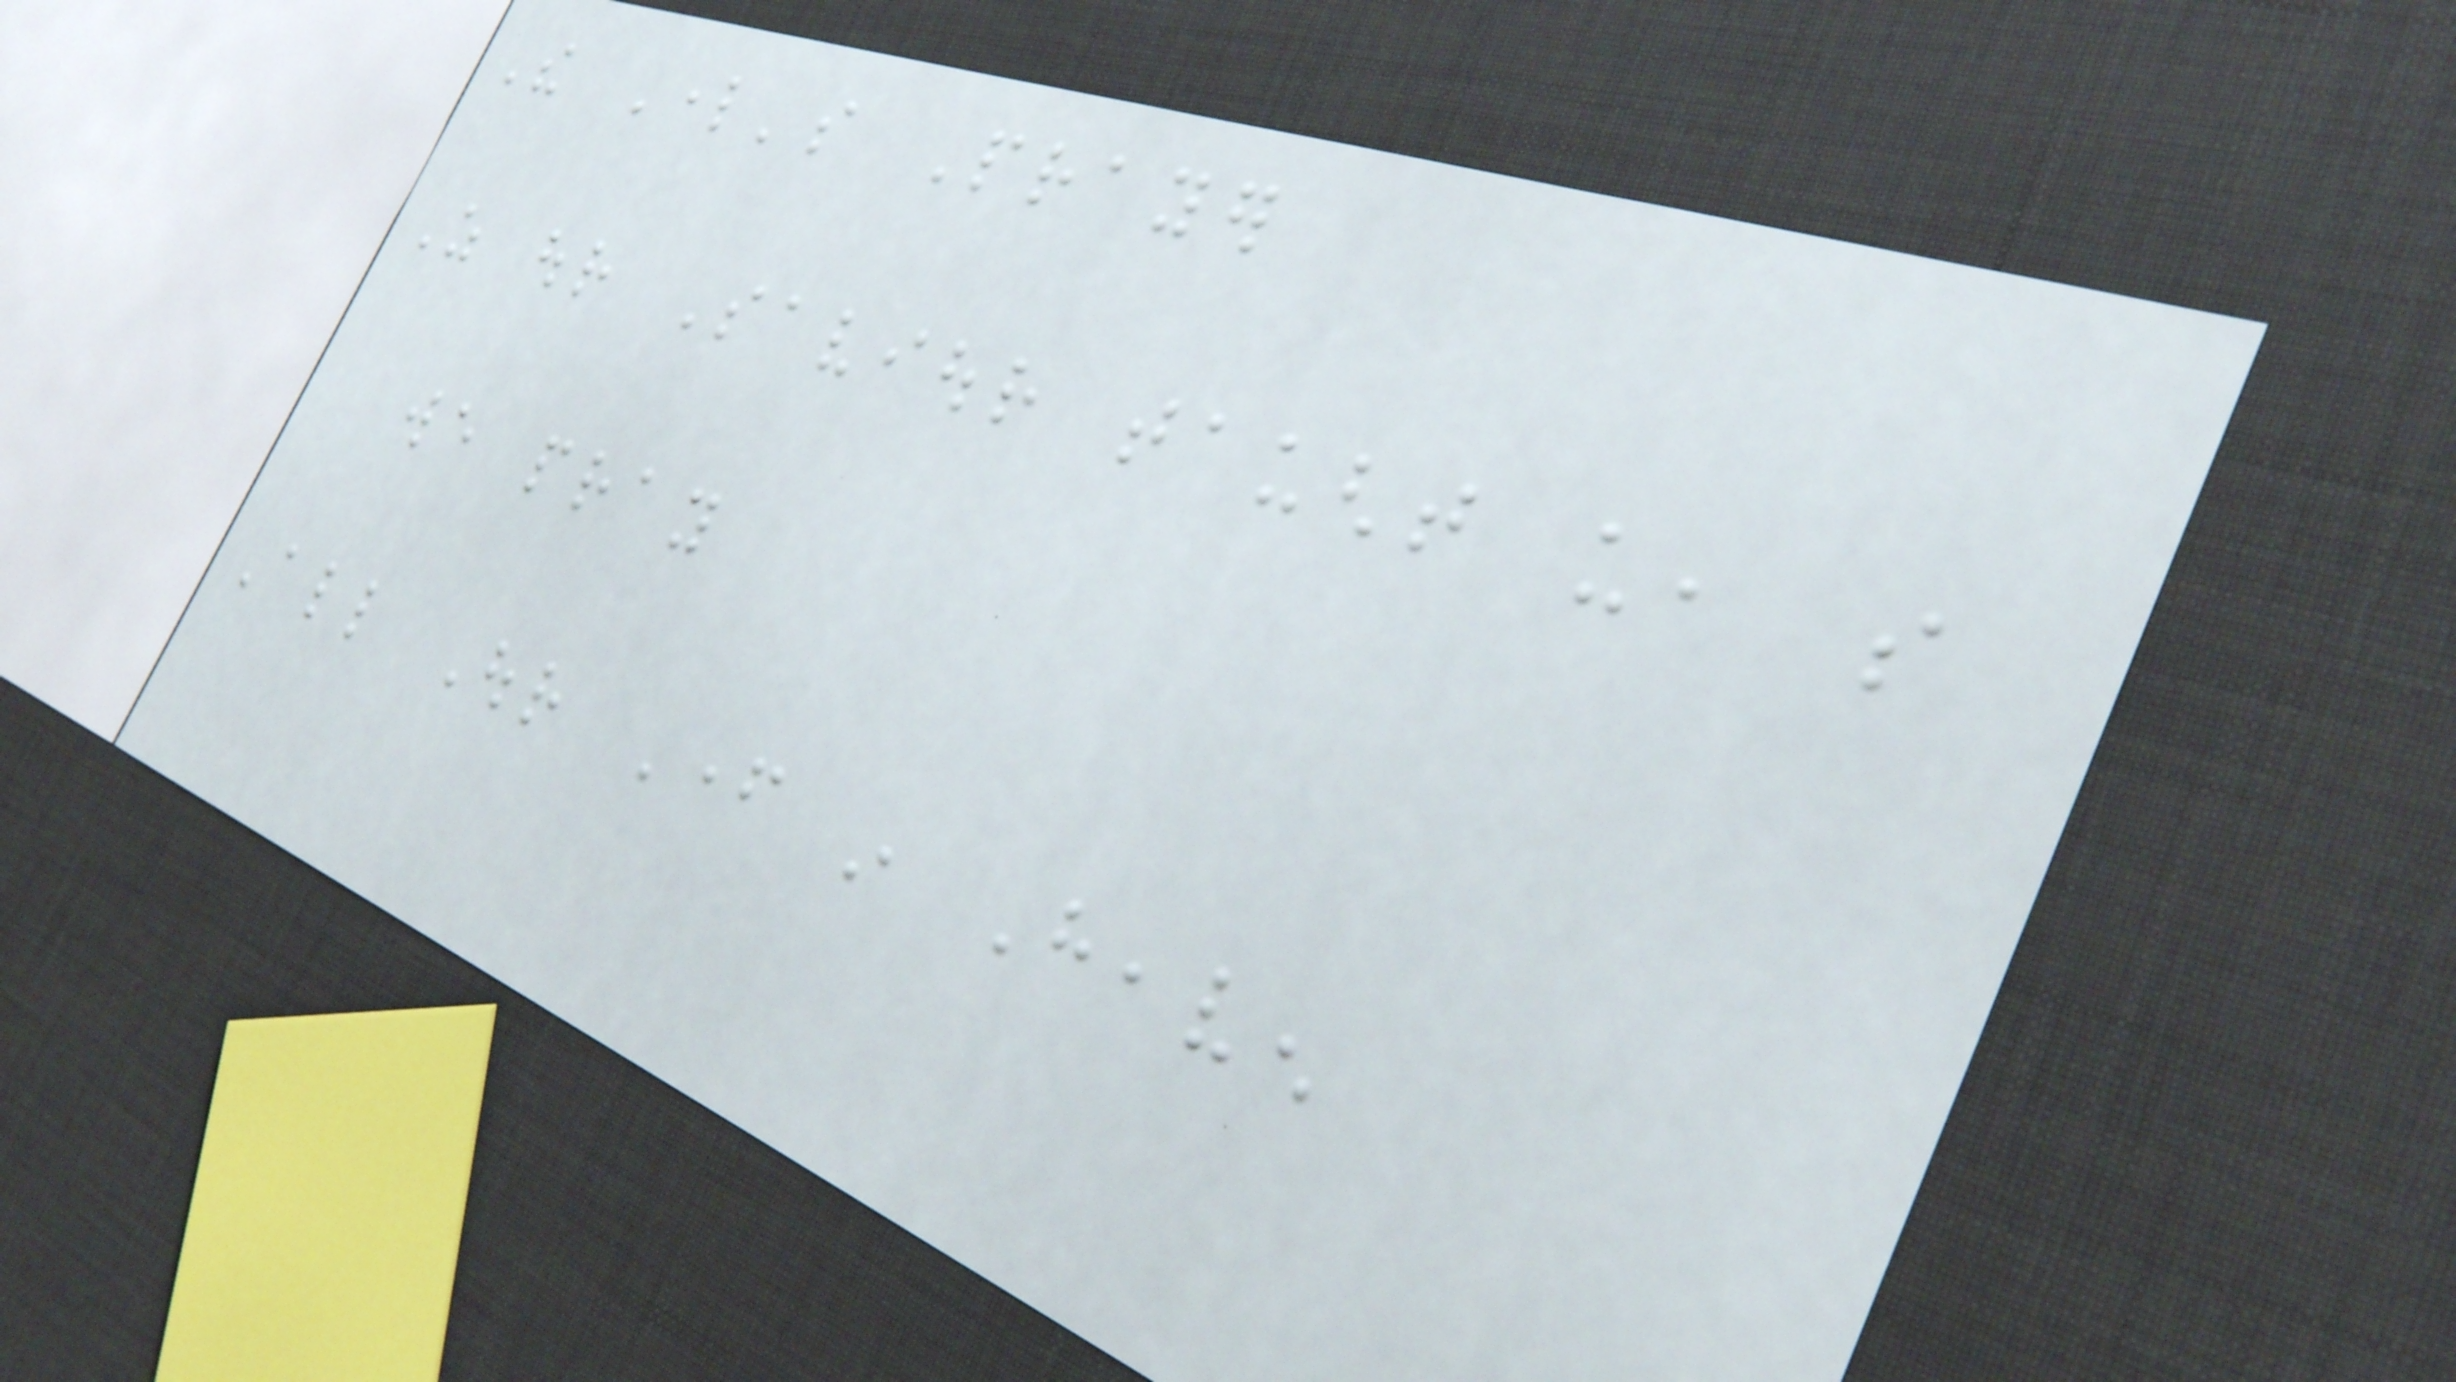The Lord's Prayer
As our Saviour taught us, so
we pray
All Our Father in Heaven
